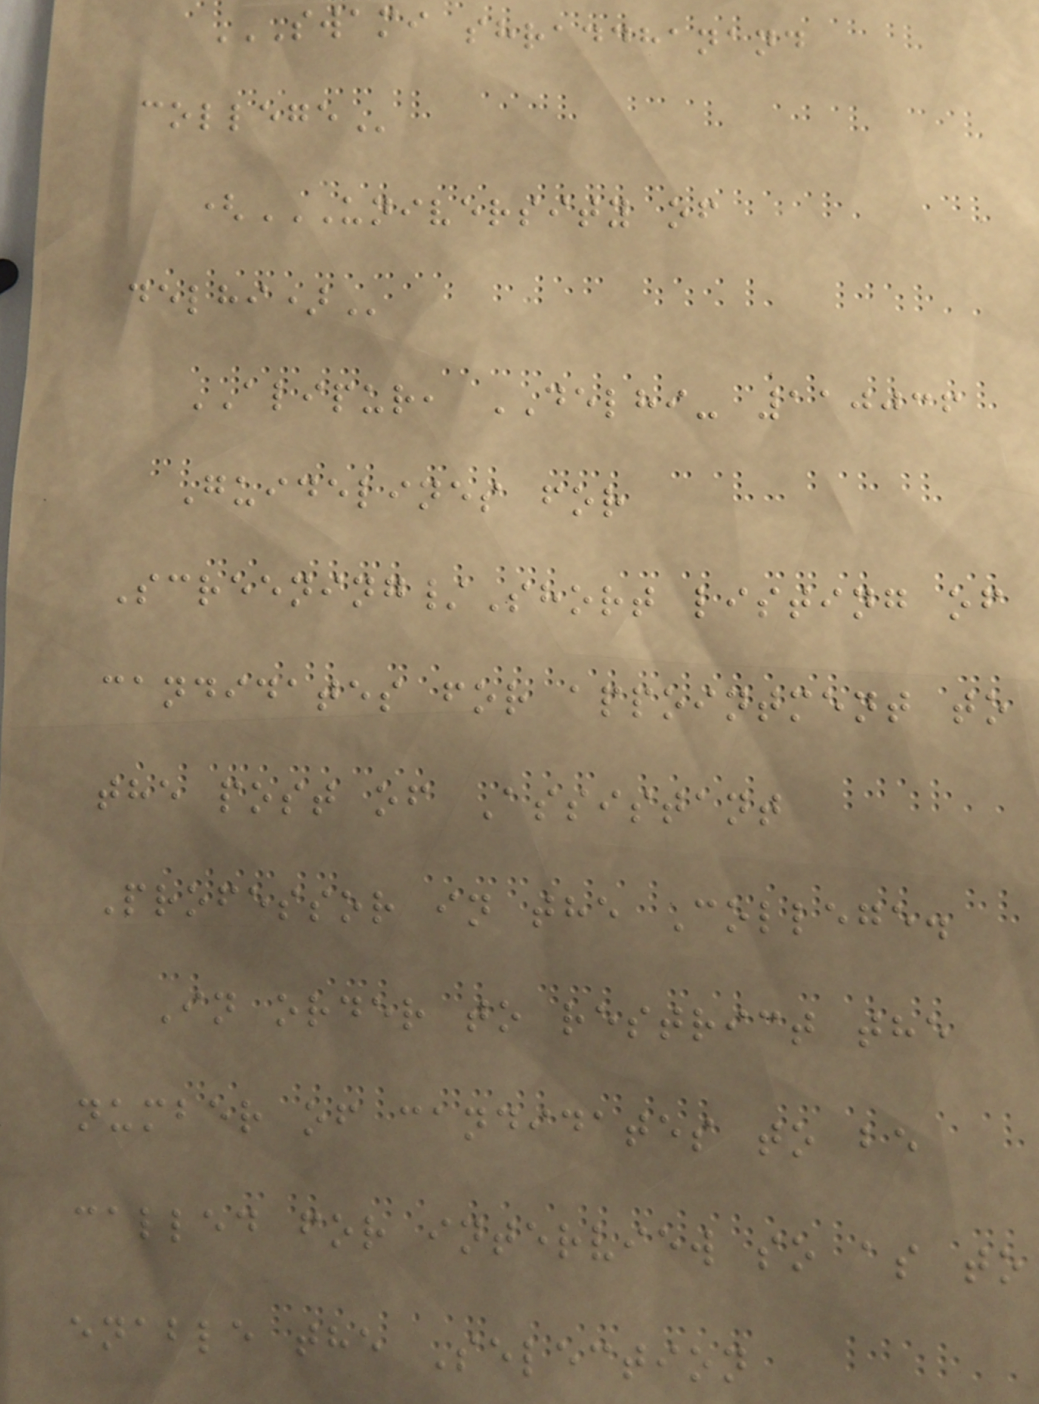SWAMI SHRADDHANAND
COLLEGE
(UNIVERSITY OF
DELHI)
ALIPUR, DELHI- 110036
Guidelines for
Screening/Short listing of
candidates for appointment to
the post of Assistant
Professor in the College.
In order to restrict the
number of candidates to be
called for interview so as to
enable the Selection
